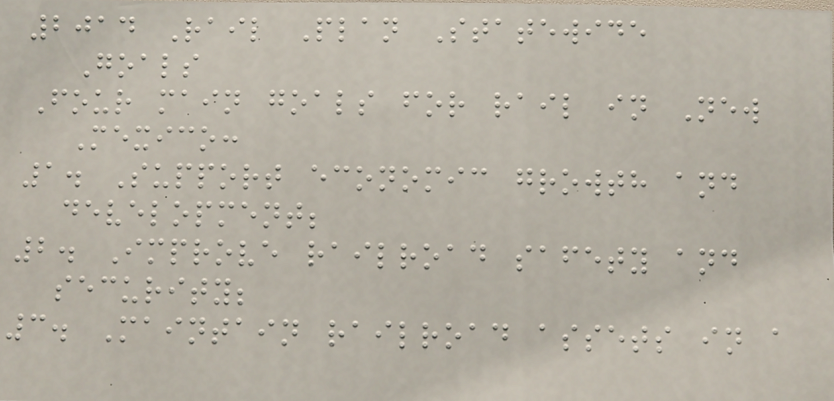2014 Rail Plan Statewide
Goals
Four main goals for rail in New
Mexico:
1. Support economic growth and
development;
2. Improve railroad safety and
security;
3. Maintain railroad assets in a
